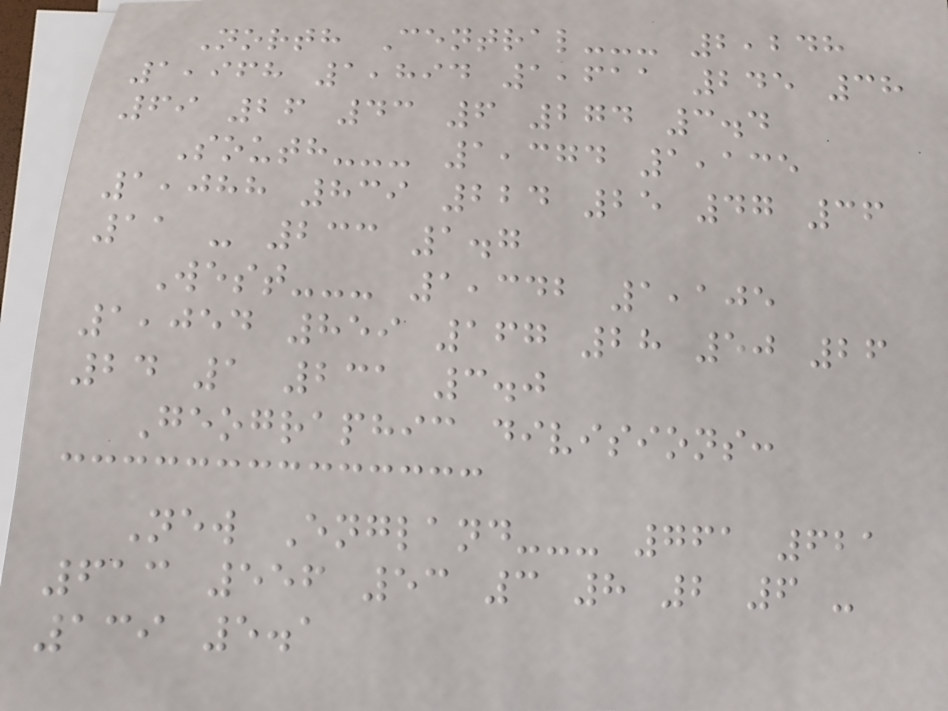North Central--- 2,248
1,968 1,894 1,611 245 38
69 26 43 6 274 3.4
South--- 1,374 1,135
1,088 839 224 25 47 36
11 - 233 1.7
West--- 1,342 1,105
1,054 859 167 28 50 26
24 1 231 3.0
Geographic divisions:
New England--- 761 621
613 556 53 3 8 2 6 -
139 5.1
